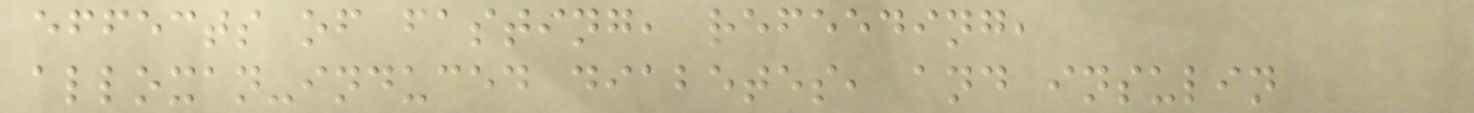effects of fasting, refeeding,
alloxan-induced diabetes, and insulin
